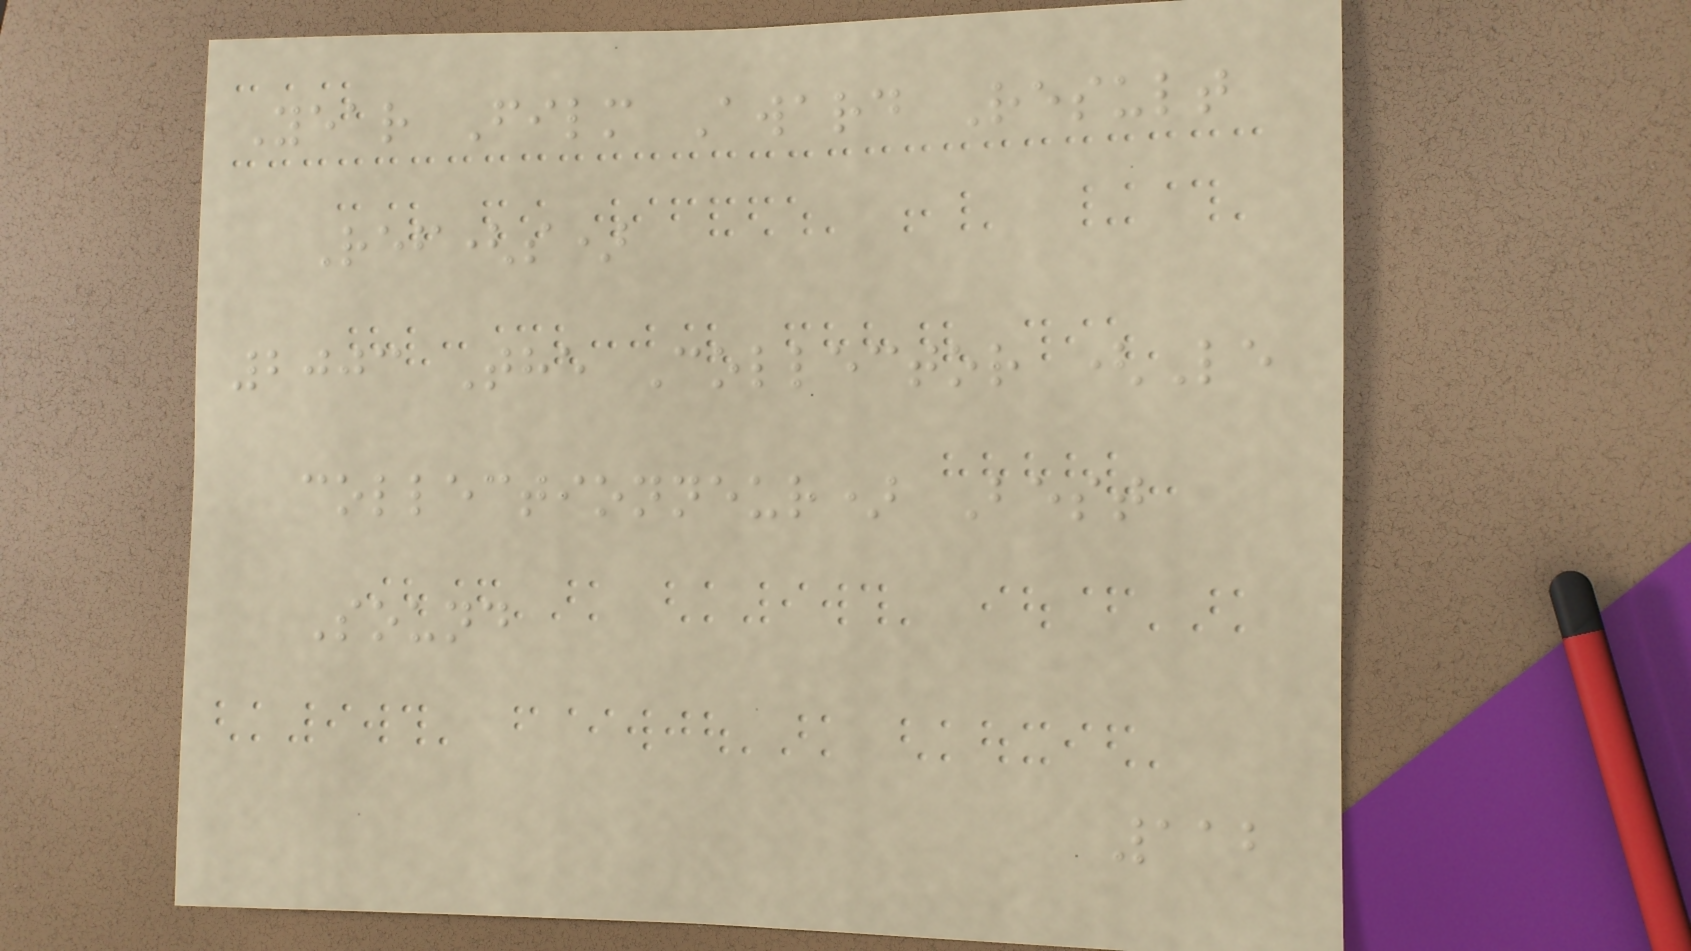Year Film Award Result
Ref(s)
2003 The Collector (Le
collectionneur) Best
Sound
112
